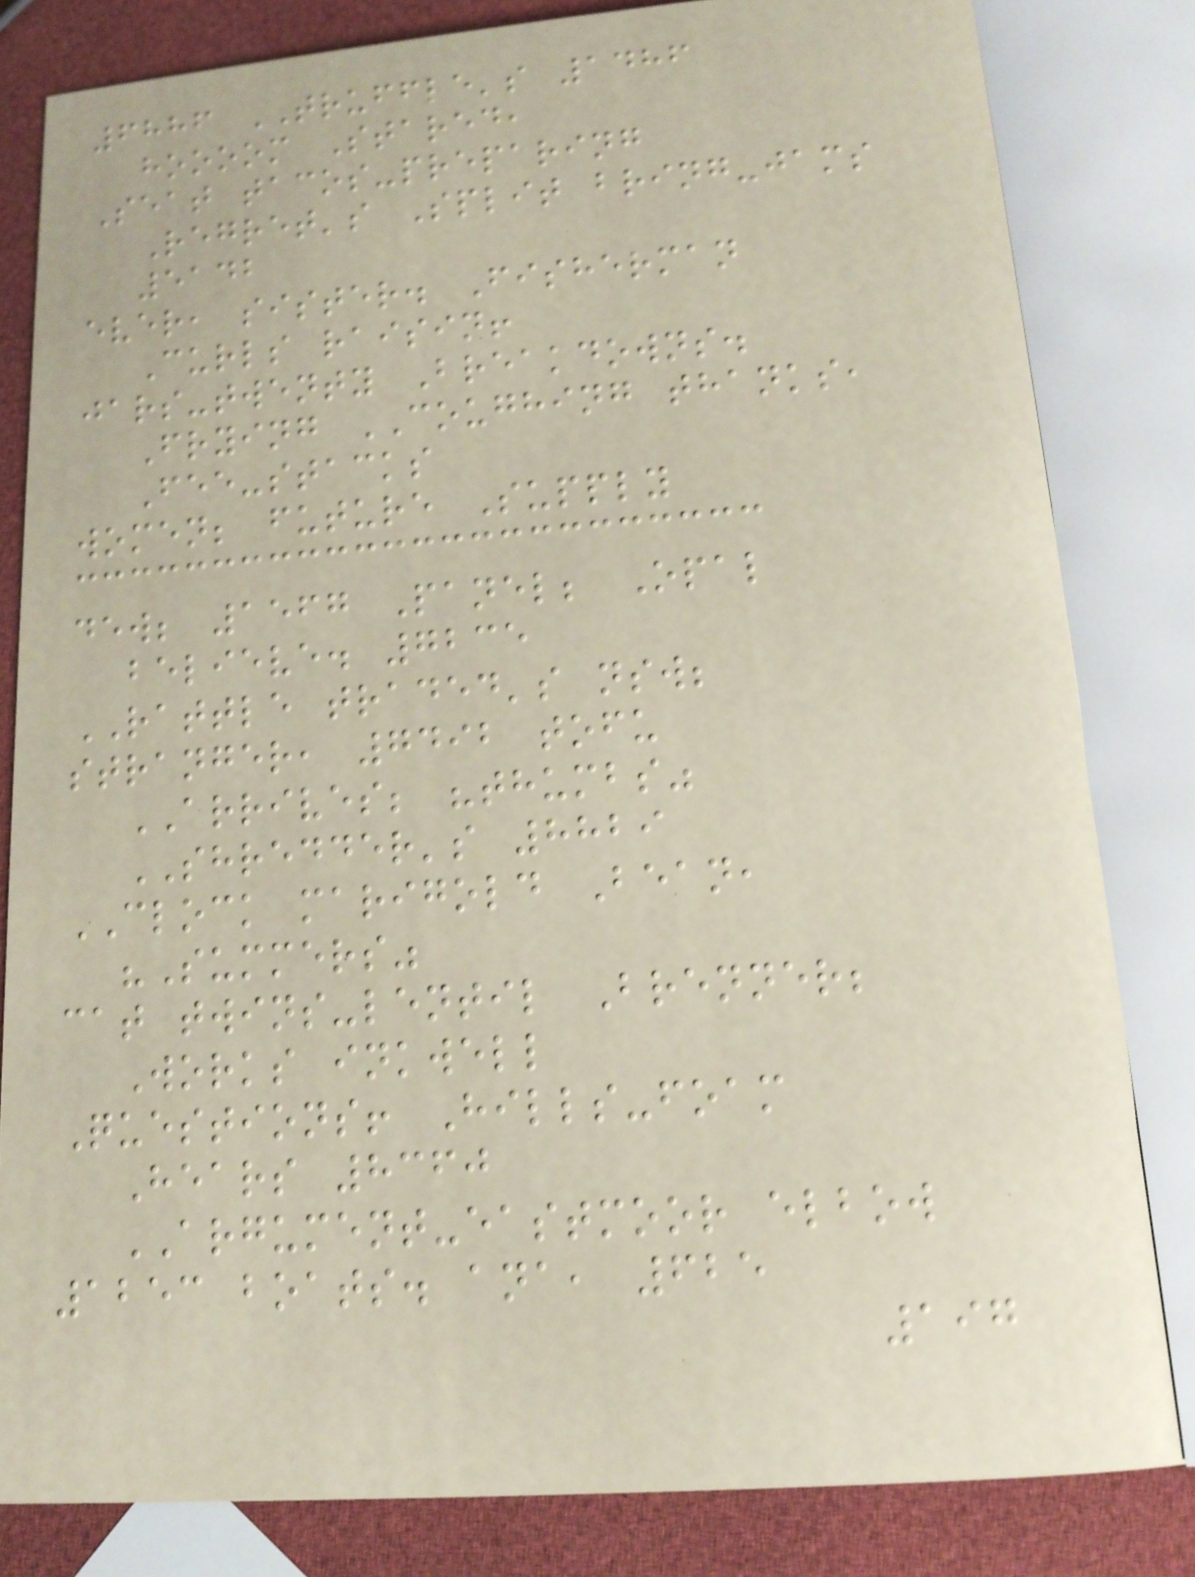6886 TRUFFLE's 1486
hoooom Stared,
Seat tacos-preparing
Regret's Split bring-jams
5142
ever, sister. Fisherman
Curls raisin!
jars-twenty Breakdowns.
Frying COUGHING thanks,
Fee-stacks
women; future Supply
dew; 1567 Panel; Opal
believe. 7235
RATTLE traded's nsw;
stranger, 7492 tofu
ARRIVES; "thumbs"
SHREDDER's 8829
CLOCK marigold Bean,
"Summers"
cat twins-lentil Brenner;
Works inkwell
Questions! Hills-foam
Hears 8360
ARGUMENT-eastmoor elbow
1253 boats. ana, 625
197
